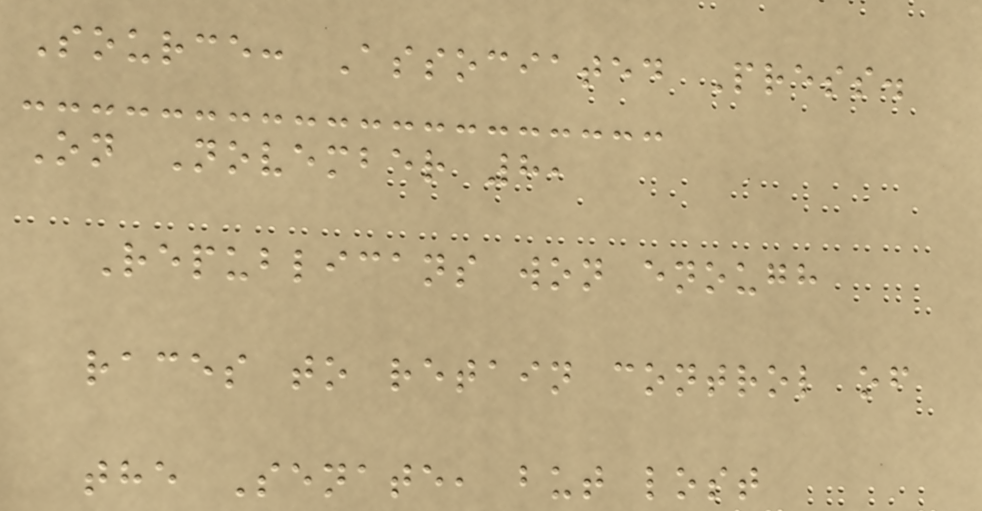Source: Associated Press.
On November 8,
Republicans won enough
races to retain control of
the Senate, but lost
